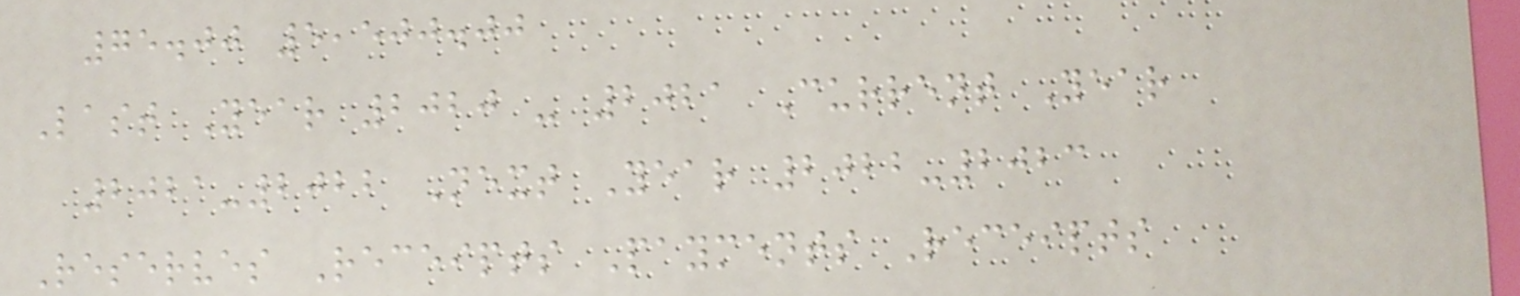75.00 5,500.00
Last Year 2020 - 2021 Current Year
2021-2022 Next Year 2022-2023
Reserves Receipts Payments Receipts
